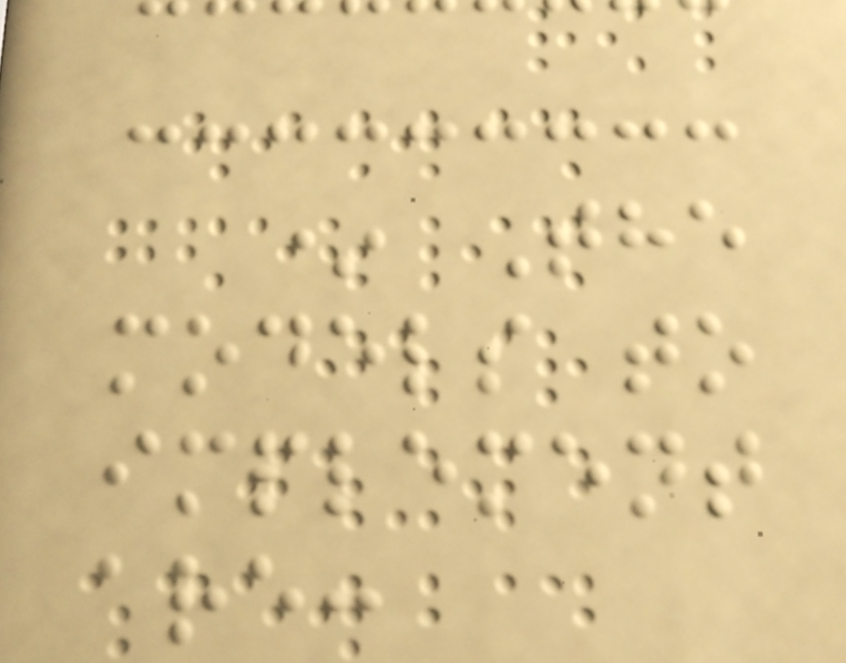* The
models to
implement
are:
